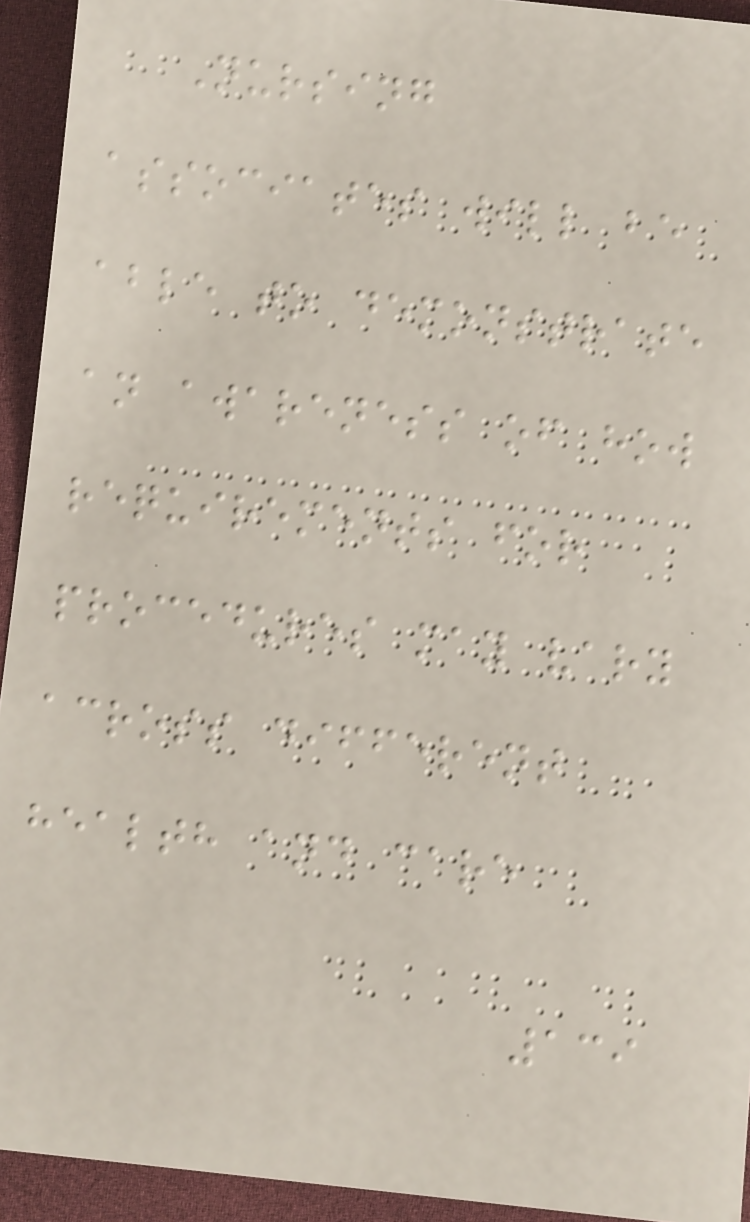Nursing
associates will be
able to demonstrate
an awareness of how
requirements for
procedures may vary
across different
health and care
139
